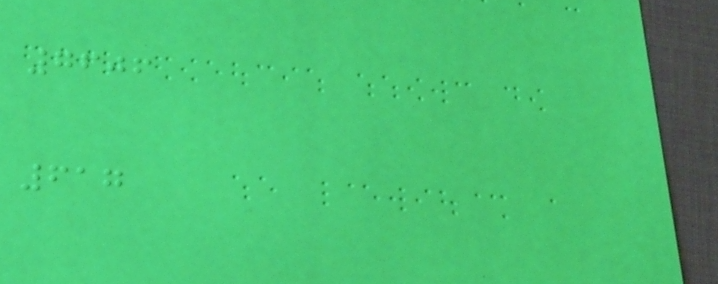7606
617
